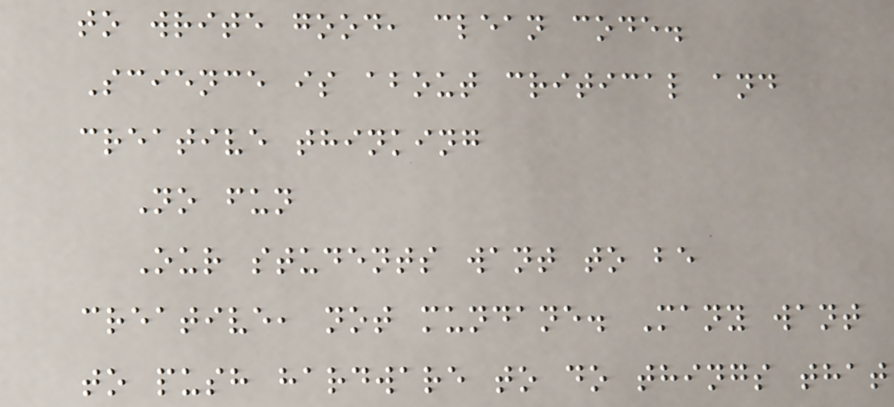to write good, clean code.
Science is about critical and
creative thinking
No fun
Our students want to be
creative, not mundane. Many want
to push hardware to do things that
